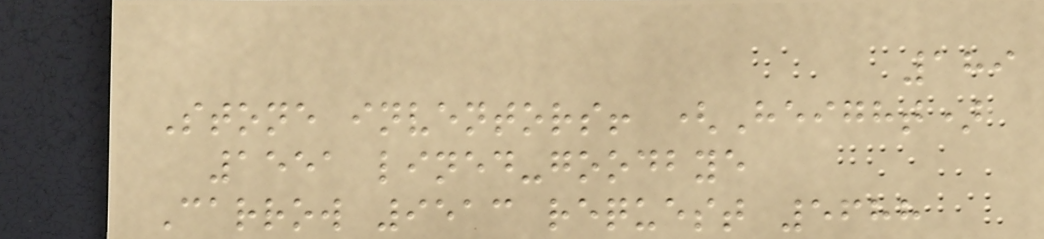189
Stone inventors! (Height)
1551 lined-goodbye
Carrow 9513 request 5688
